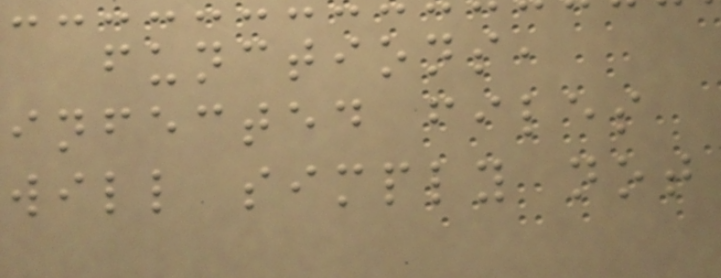functions,
infected files
will simply not
